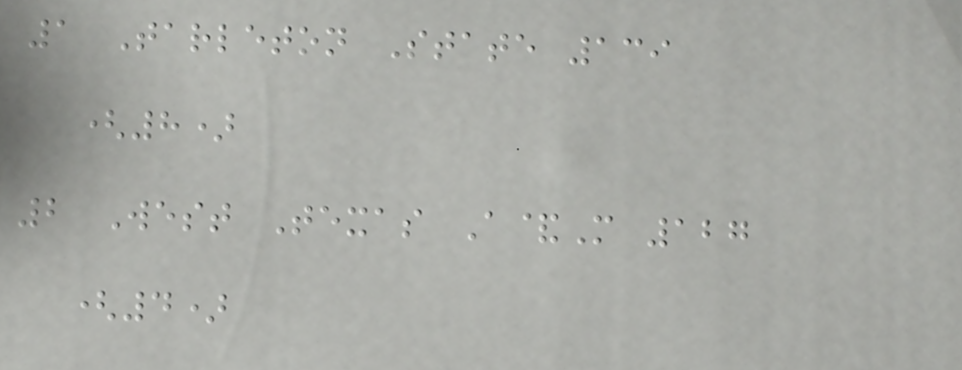1 Tarleton State 139
(8)
2 West Texas A&M 127
(4)
